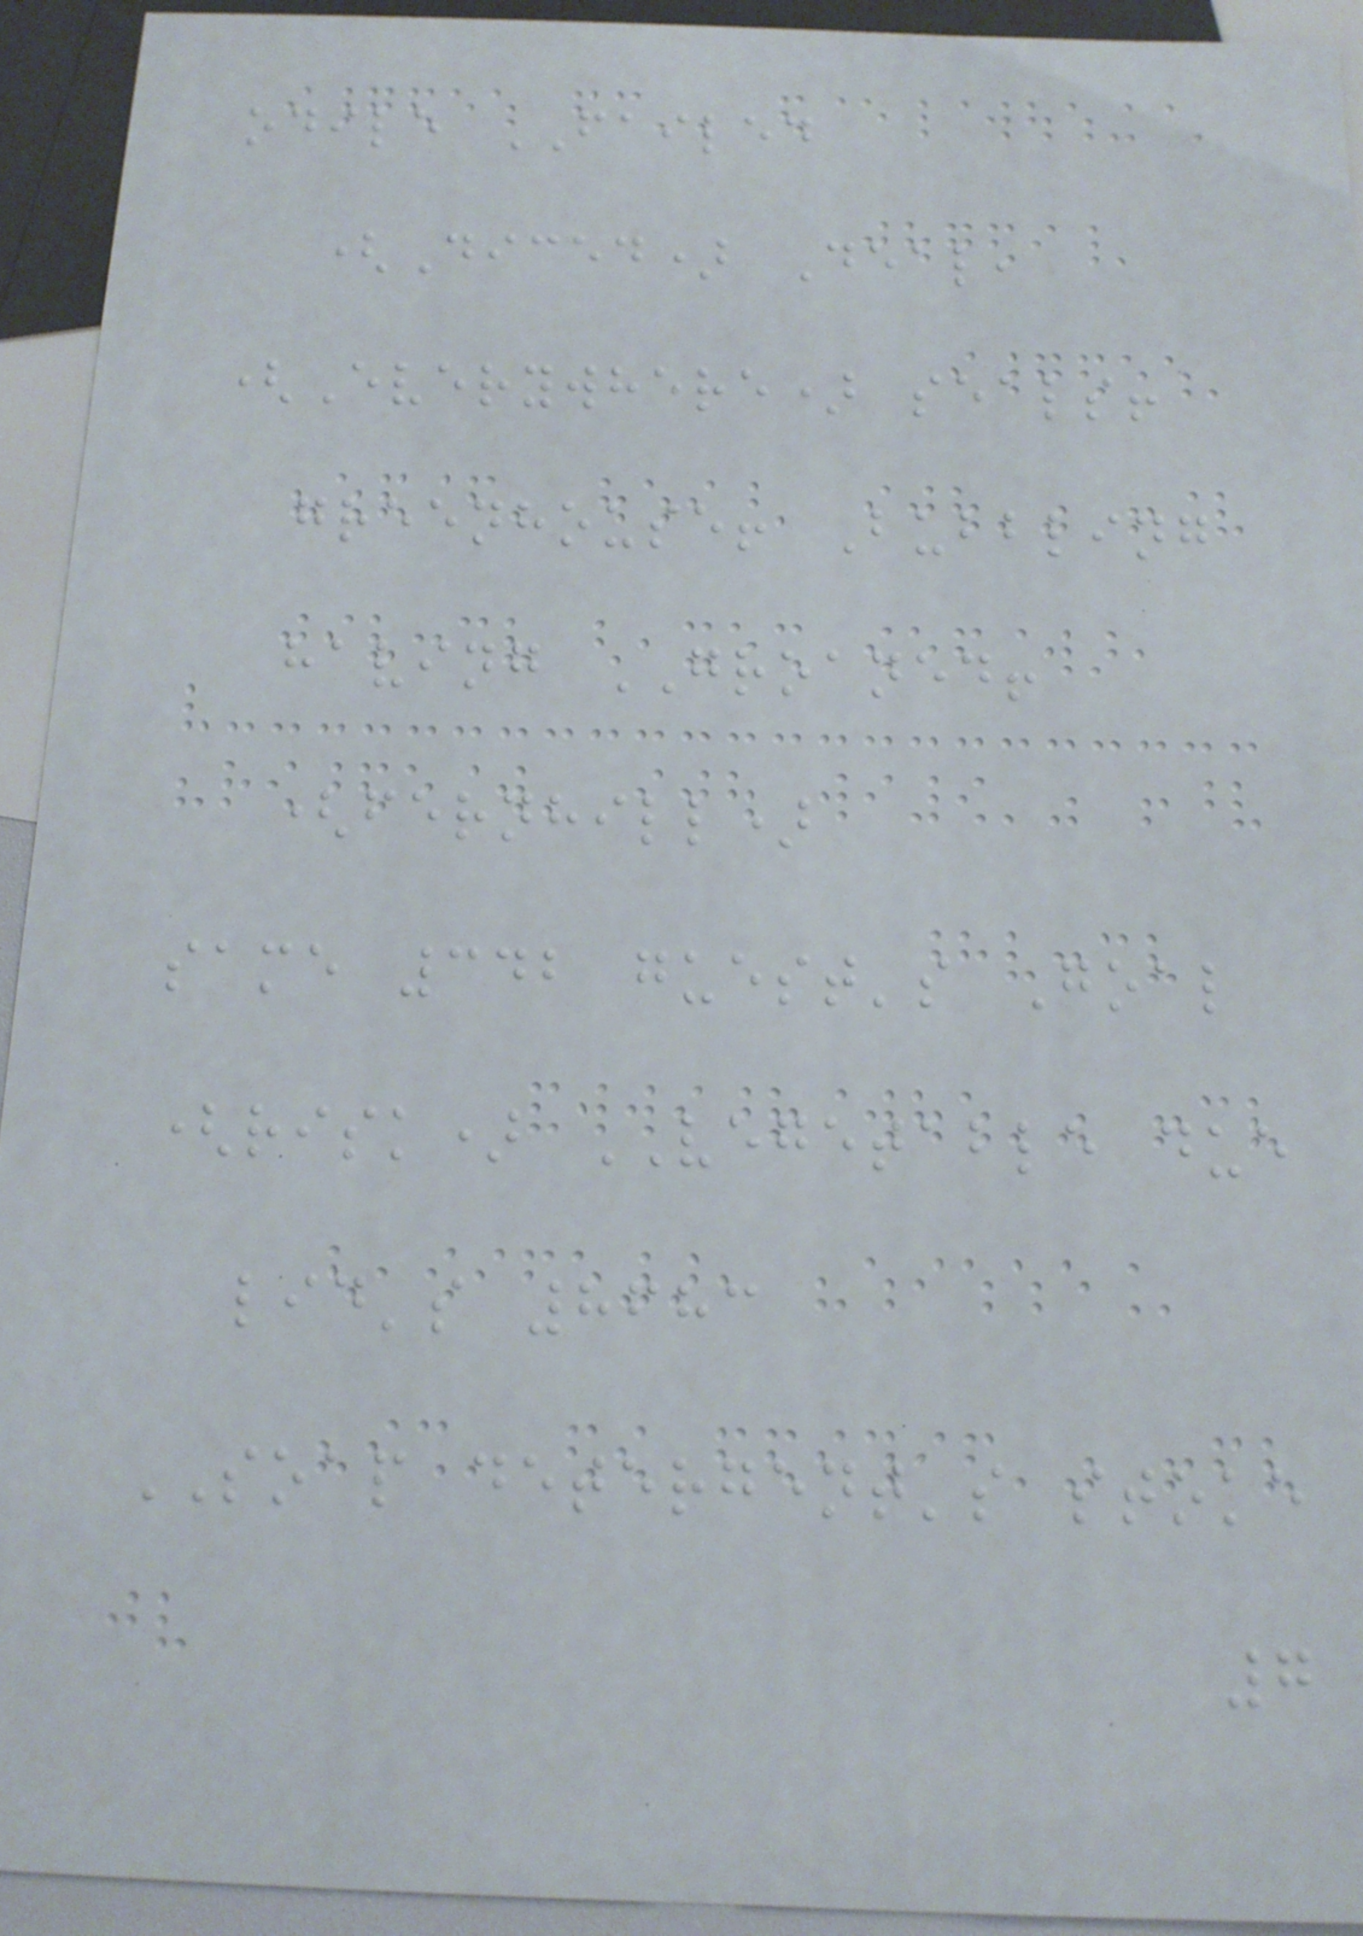odile FAILED
(Diced) Deal,
(Everywhere) seals!
greenhouse! Bubbling
having GROANED!
(fernhill)
same 342 guest's Goal
(risk) VEGETABLE due
lid's 8683
SOAP detergent's stoke
7
